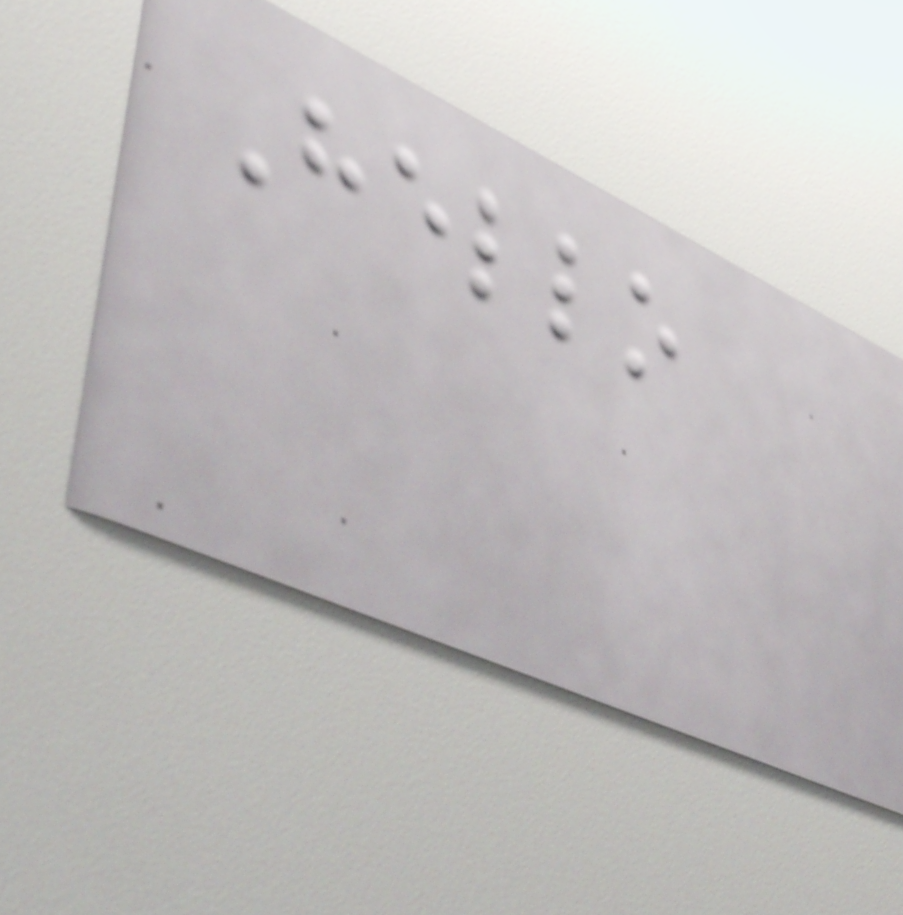Hello
